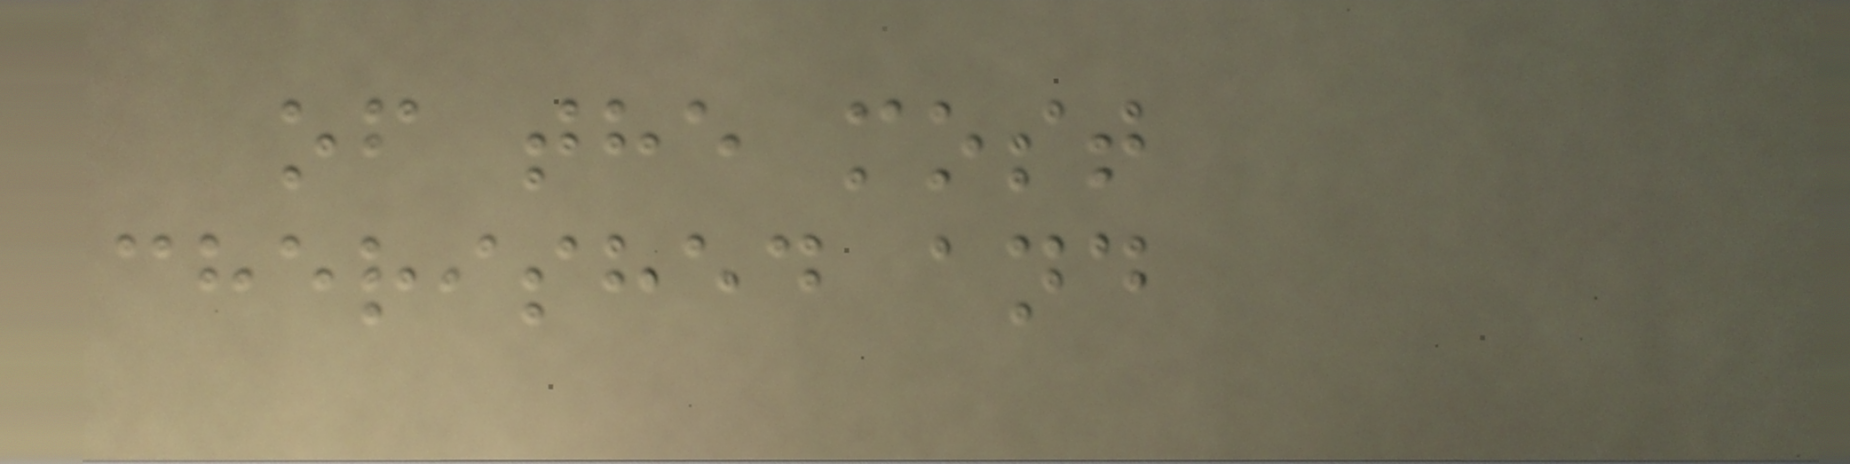of the most
cherished and
